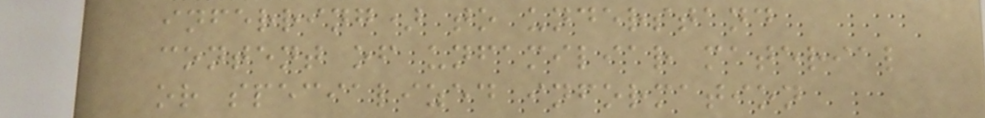inferring) to understand
content of unfamiliar material
or specialized information
